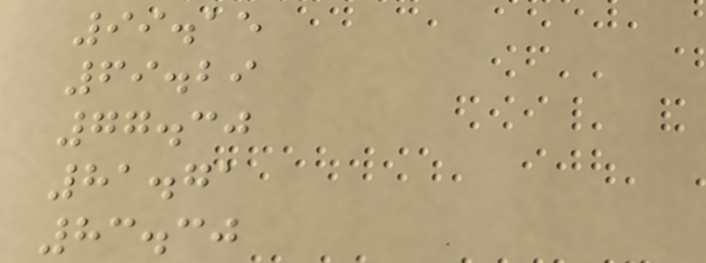99.15
69.29
77.30
81.71
83.30
